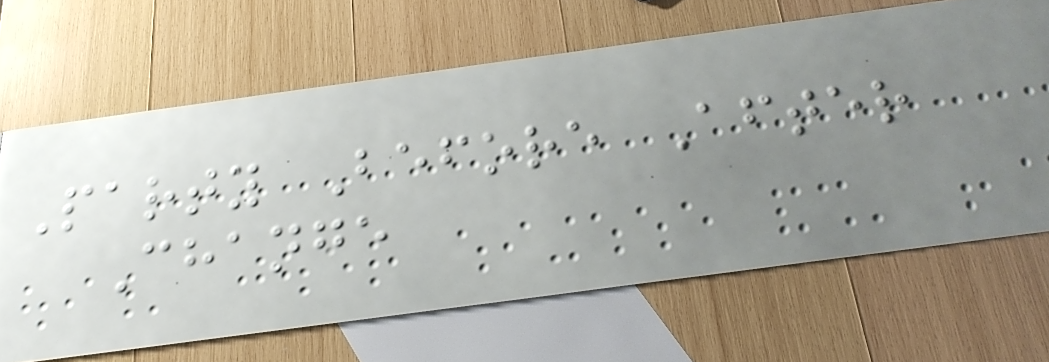Party Before After
Change
